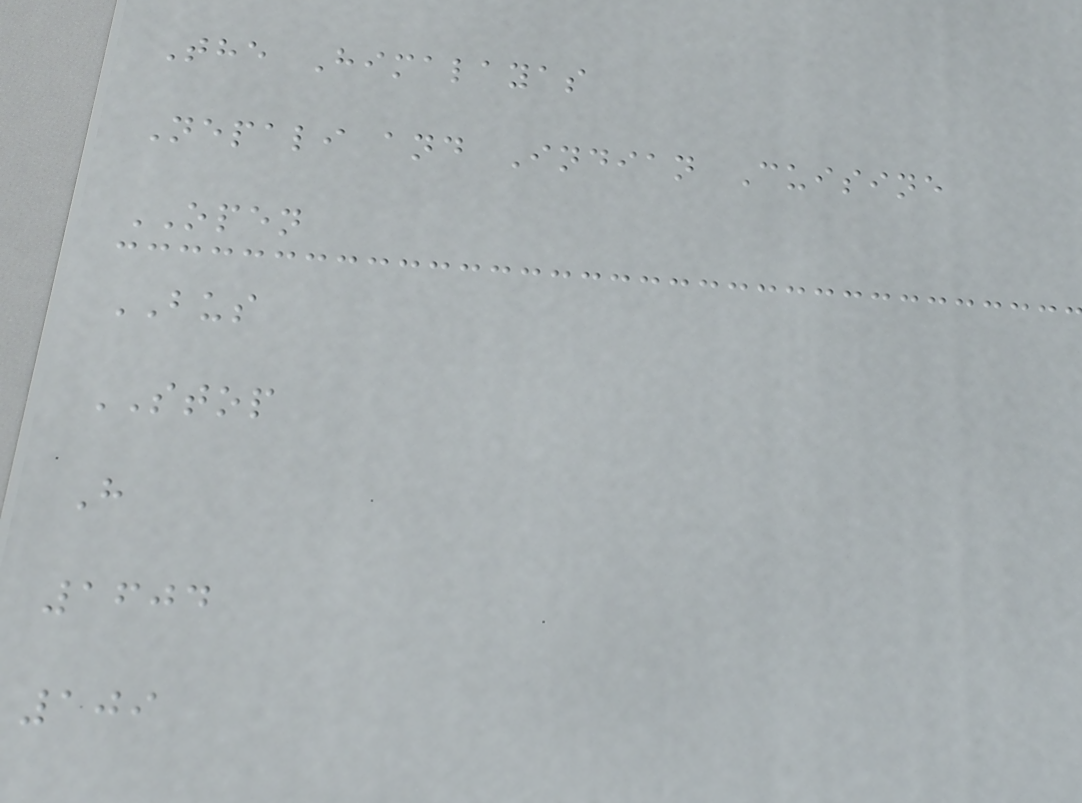The Himalayas
Nepali and Indian Cuisine
OPEN
BUS
STOP
H
1604
109
